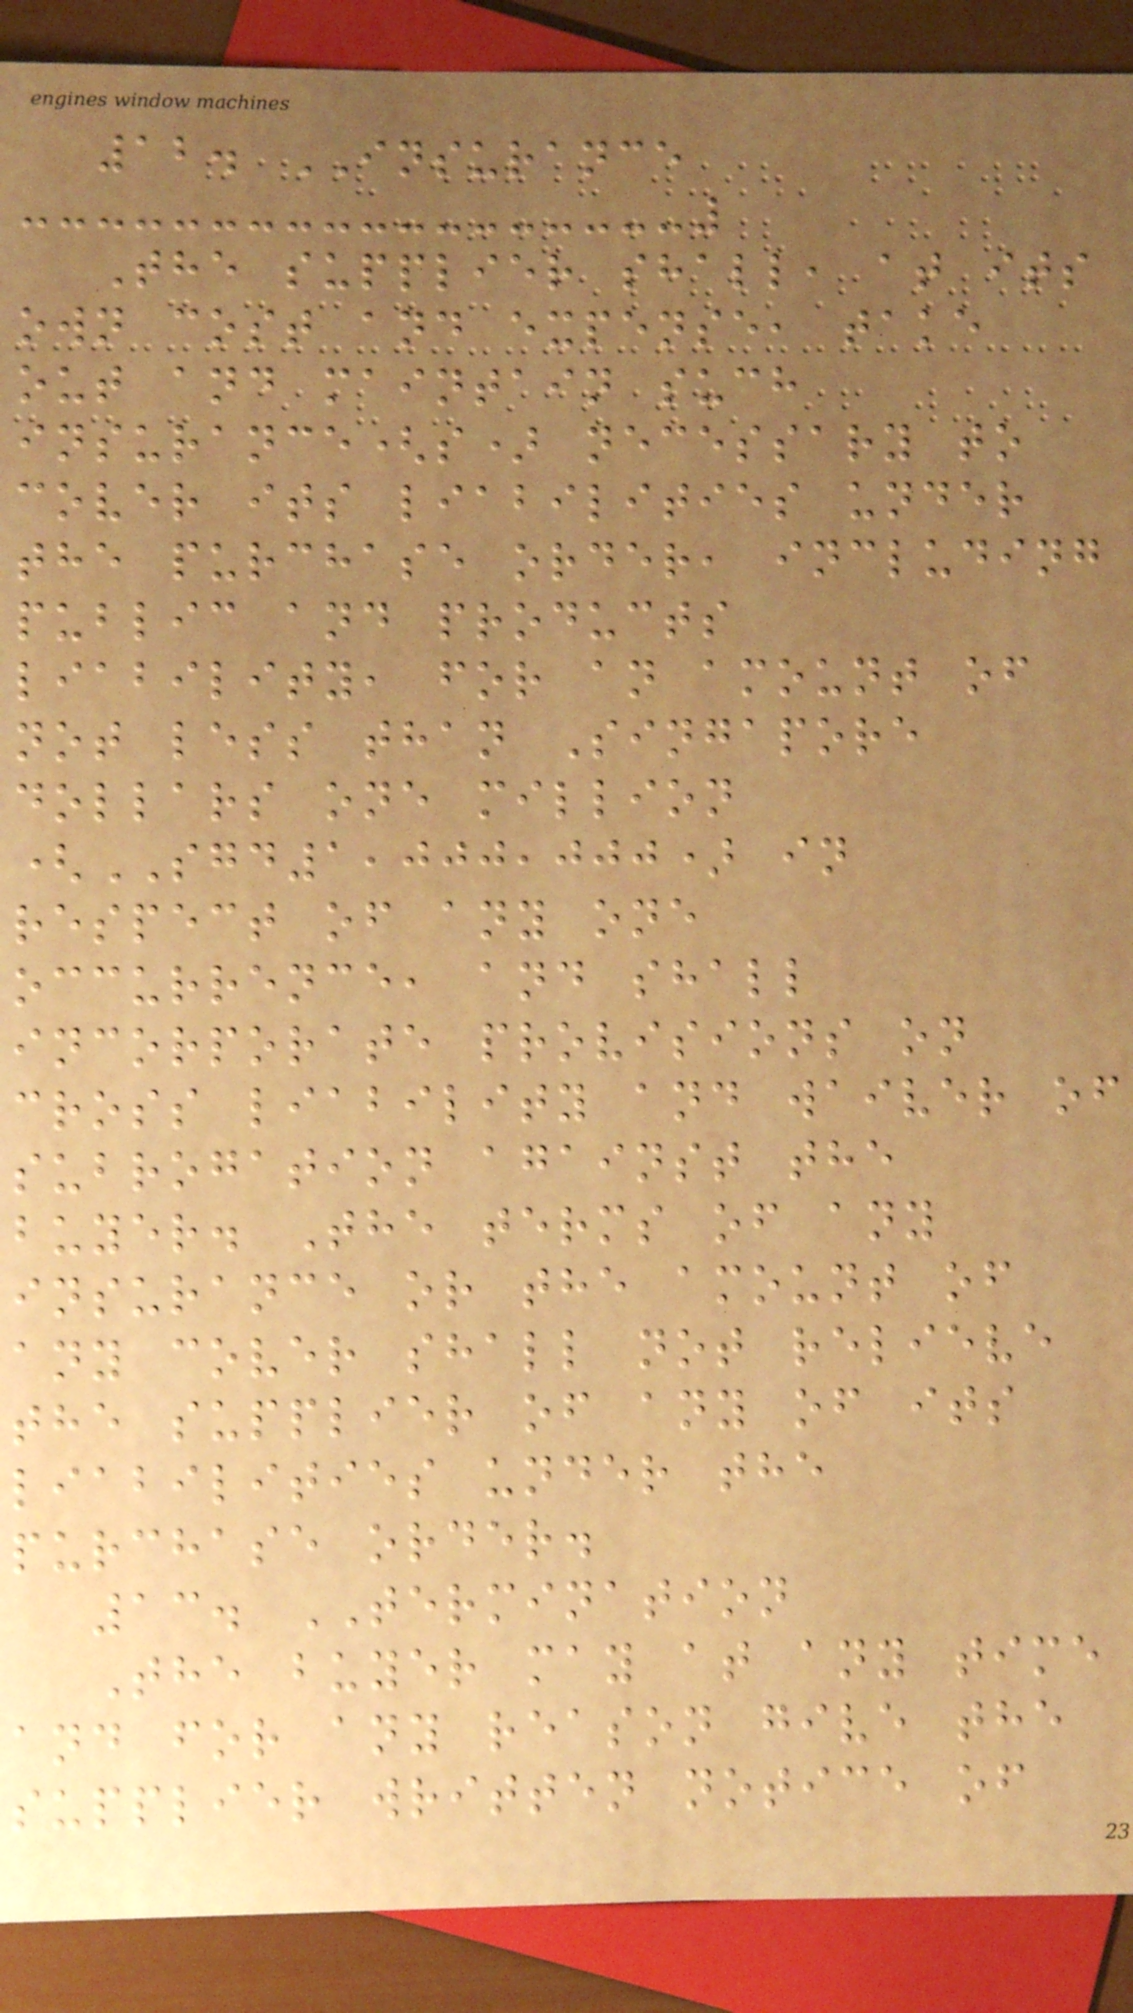12. INSURANCE
The supplier shall, at its
own cost and expense, take
out and maintain such
insurance(s) necessary to
cover its liabilities under
the purchase order, including
public and products
liability, for an amount of
not less than Singapore
dollars one million
(SGD1,000,000) in
respect of any one
occurrence, and shall
incorporate provisions on
cross liability and waiver of
subrogation against the
buyer. The terms of any
insurance or the amount of
any cover shall not relieve
the supplier of any of its
liabilities under the
purchase order.
13. TERMINATION
The buyer may at any time
and for any reason give the
supplier written notice of
